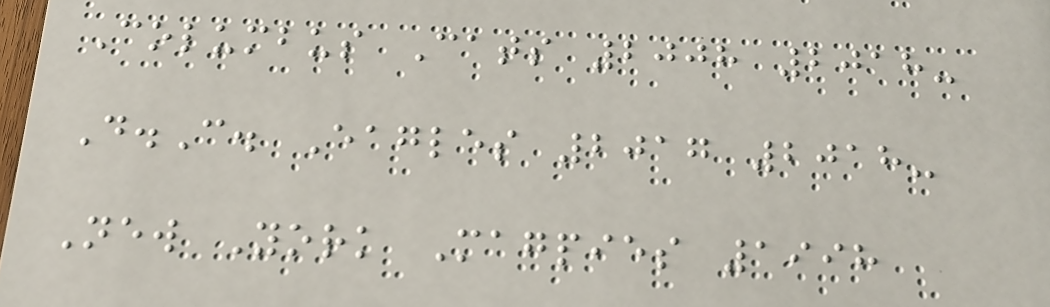Columbus Cats 2008 2018-
D.C. Eagles 2017 2018-
New York Magpies 1998
